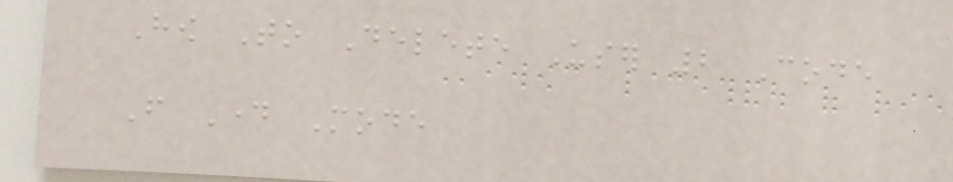How To Delete User 2 Code
From Day Mode
